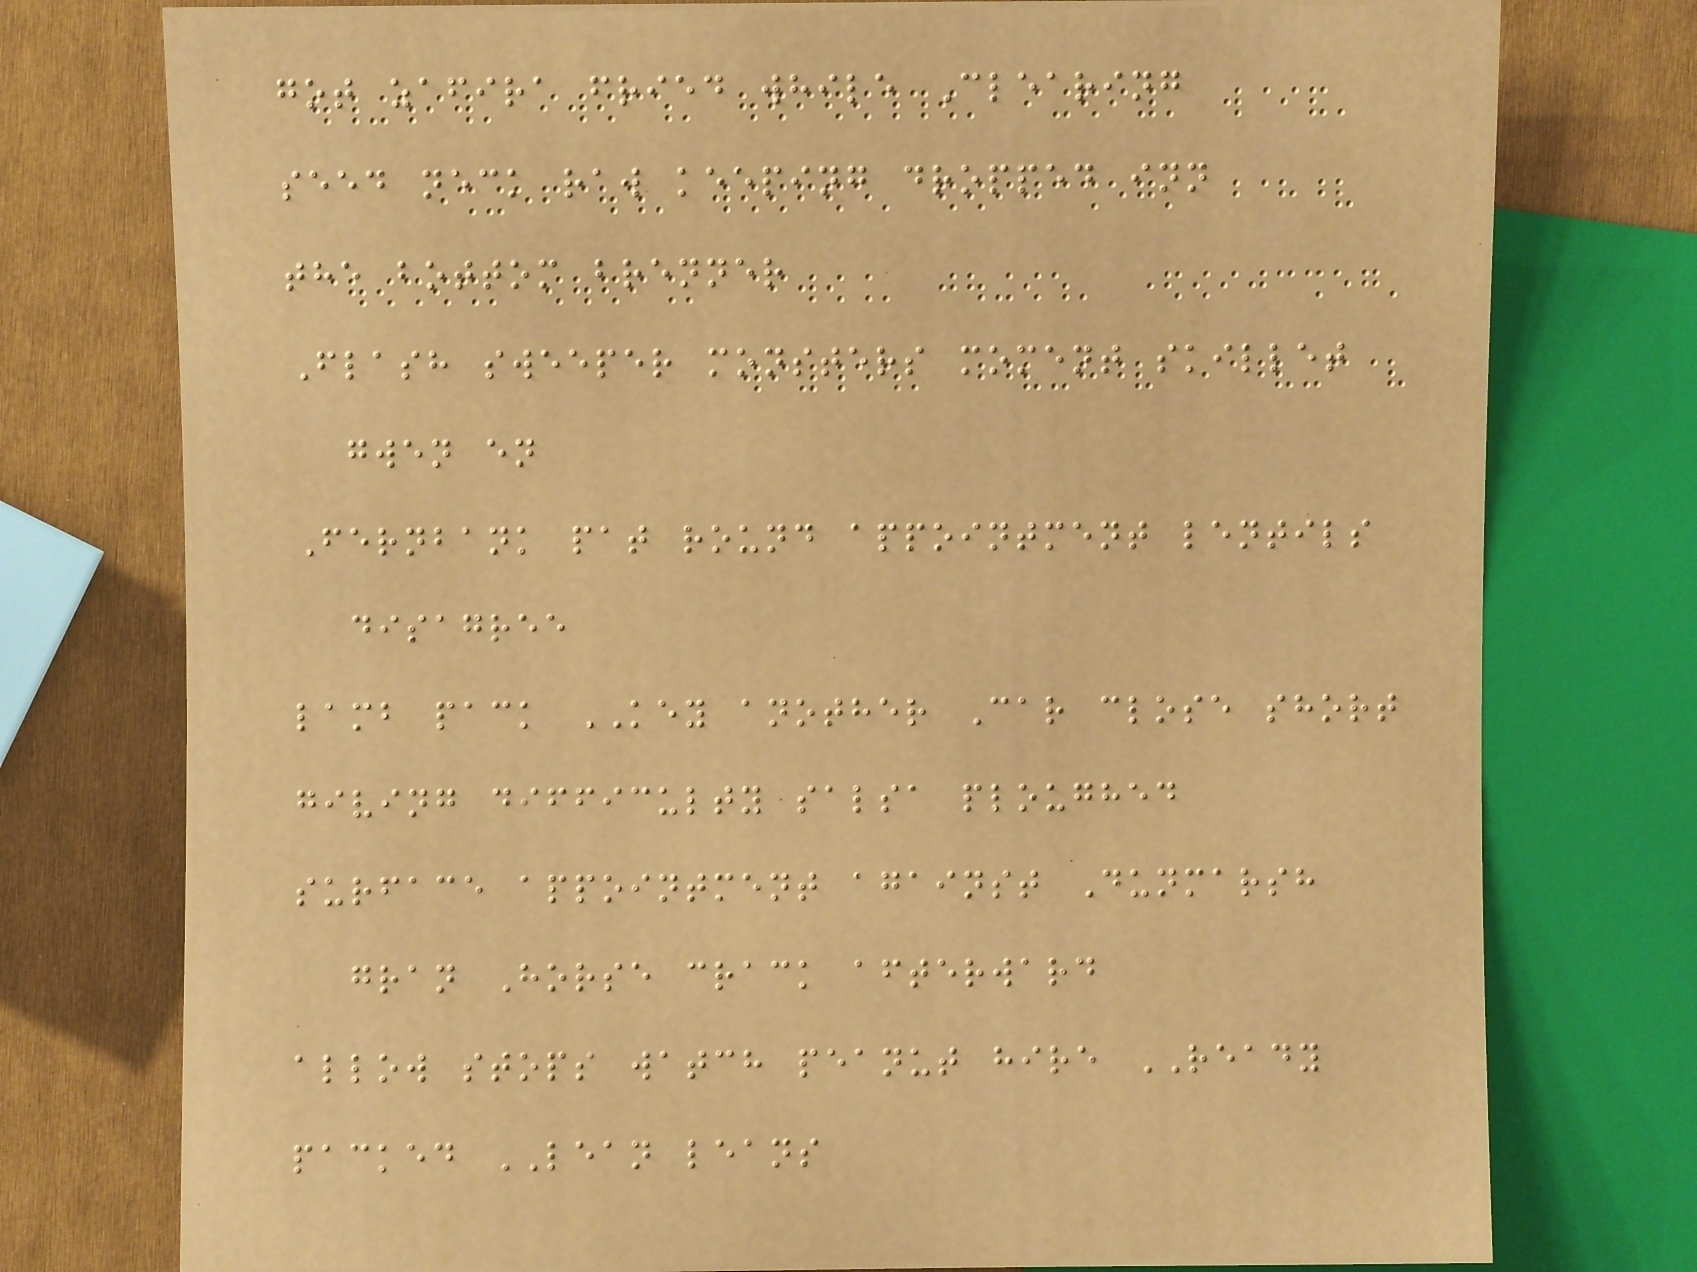got zafira fried while Clearing
seed neck raw keeping dropped inn
the bottom brenner
Flash sweeper monsters moment skillet
gwen en
Fernbank pat round appointment lentils
disagree
lamb pack KEY another Car close short
giving difficulty salsa ploughed
surface appointment against Dunmarsh
gran Horse crack afterward
allow stops watch peanut hire READY
packed LEAN leans
